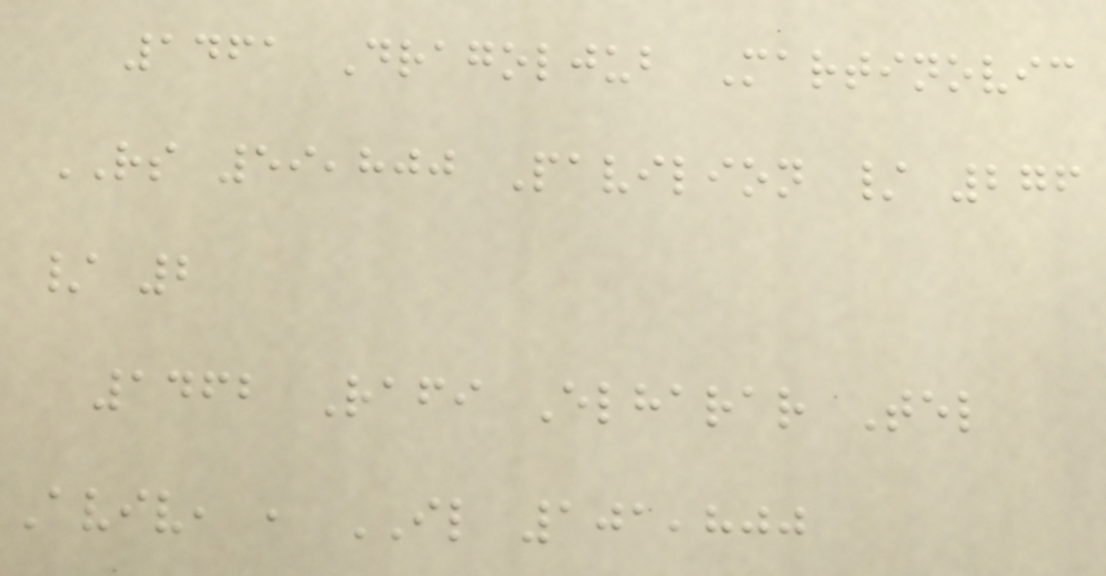1461 Dragoljub Martinovic
RS 59,800 Pavilion / 276
/ 2
1462 Rafi Elharar Tel
Aviv, , IL 101,800
